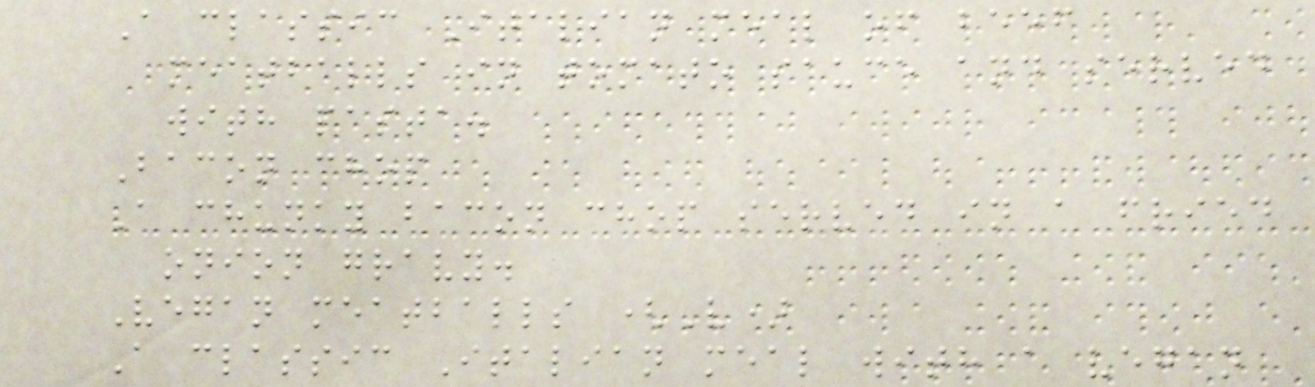A classic Italian meal of beef
meatballs in tomato sauce and served
with pasta.
Bacon chop
A chunky bacon chop served in a fried
onion gravy.
Vegan meatballs (V)
A classic Italian meal with a vegan
